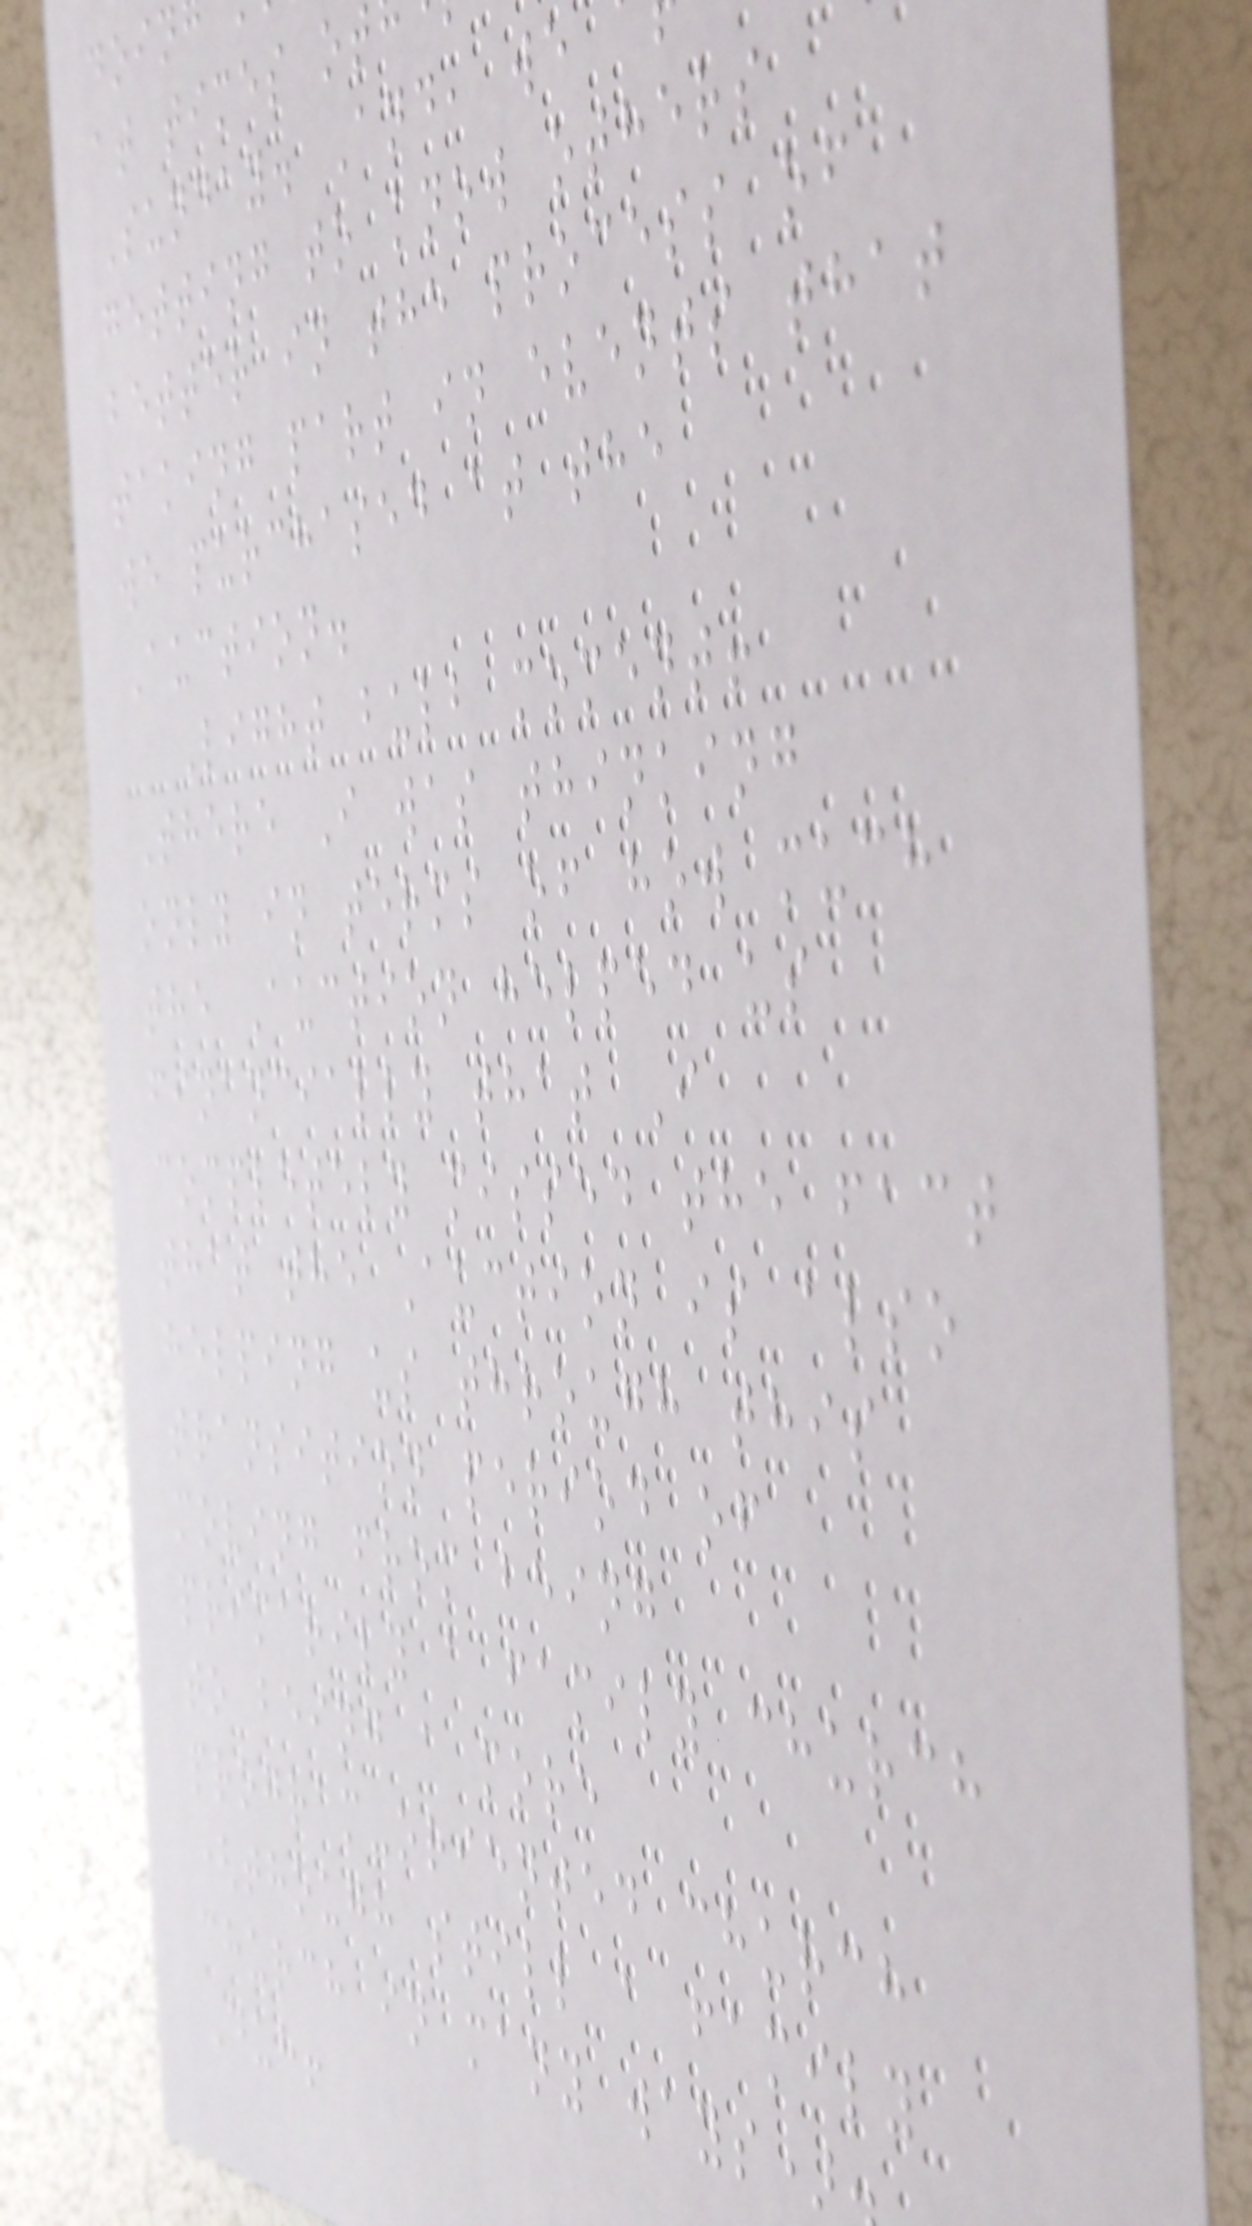at times ot
Sunday. And, we
getting to know others
better in the process of
taking part in events that
we purchased at the
Auction.
Light bulb moment!
There I was thinking
only in terms of how much
the Auction helped us
financially that I
completely missed the fact
that the Auction is also
helping us through this
transition period of
moving from being
primarily a family church
to being a more
program-oriented church
(though still a family
church in many ways)
Duh!
